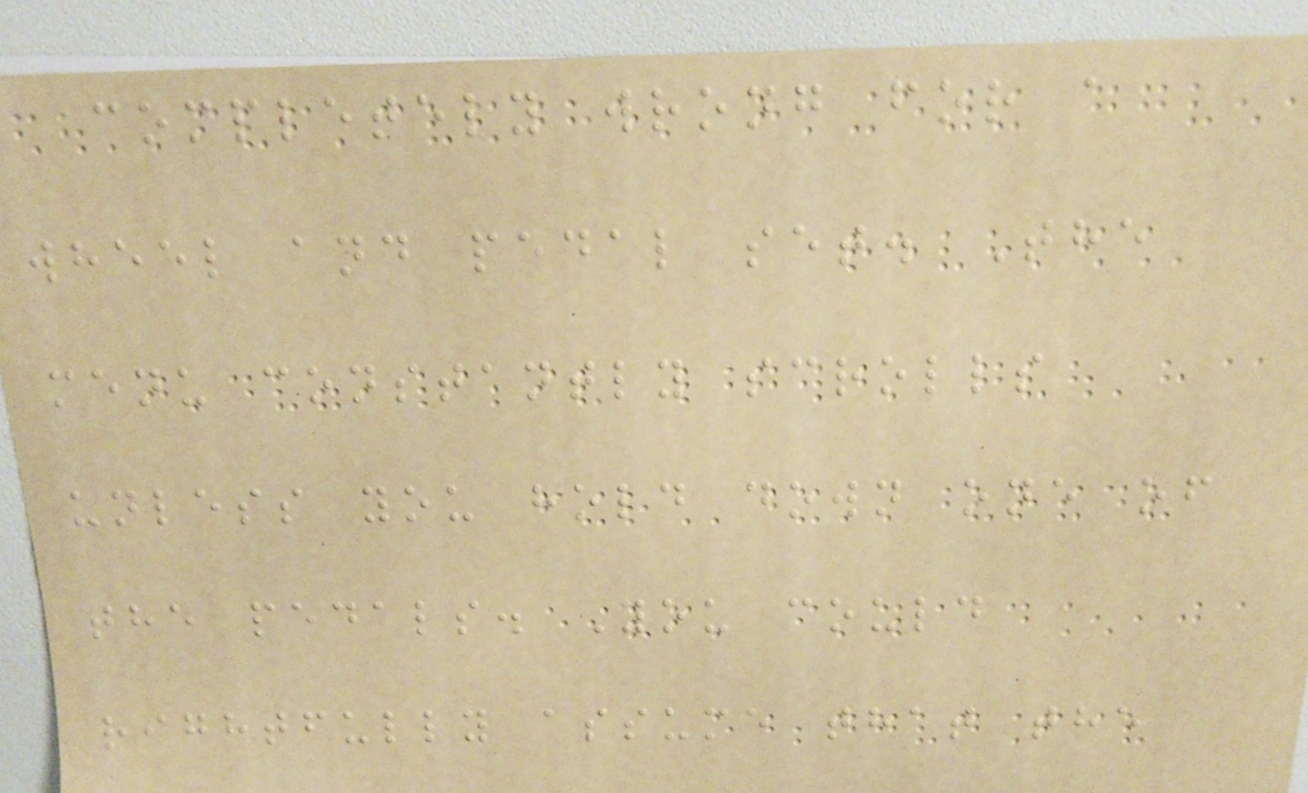completely wrong for a
wheel and pedal set. The
menu constantly scrolls
unless you hold down one of
the pedals. You could
rightfully assume that the
